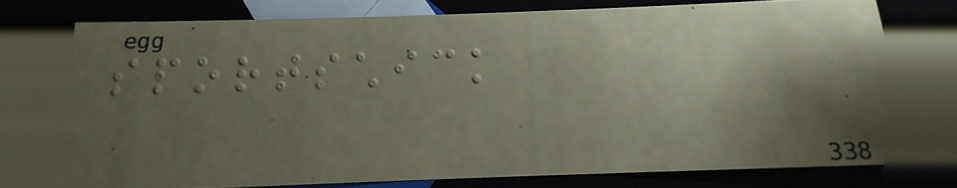sportschick
